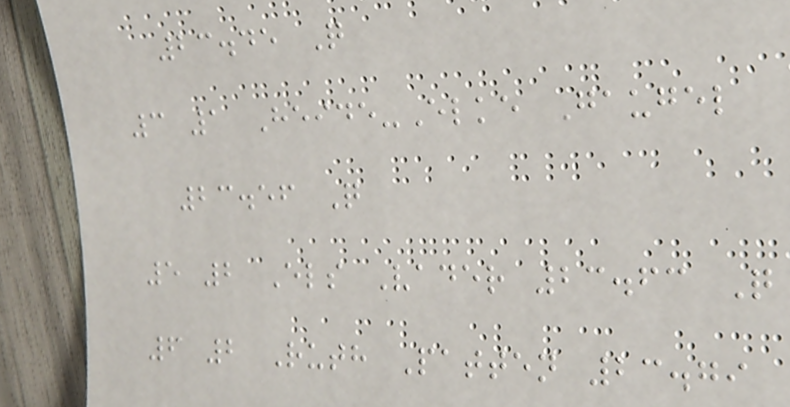23.45 Q
3 1 Heide-Elke Gaugel
23.56 Q
5 2 Els Vader 23.63 Q
6 2 Ruth Patten 23.79
